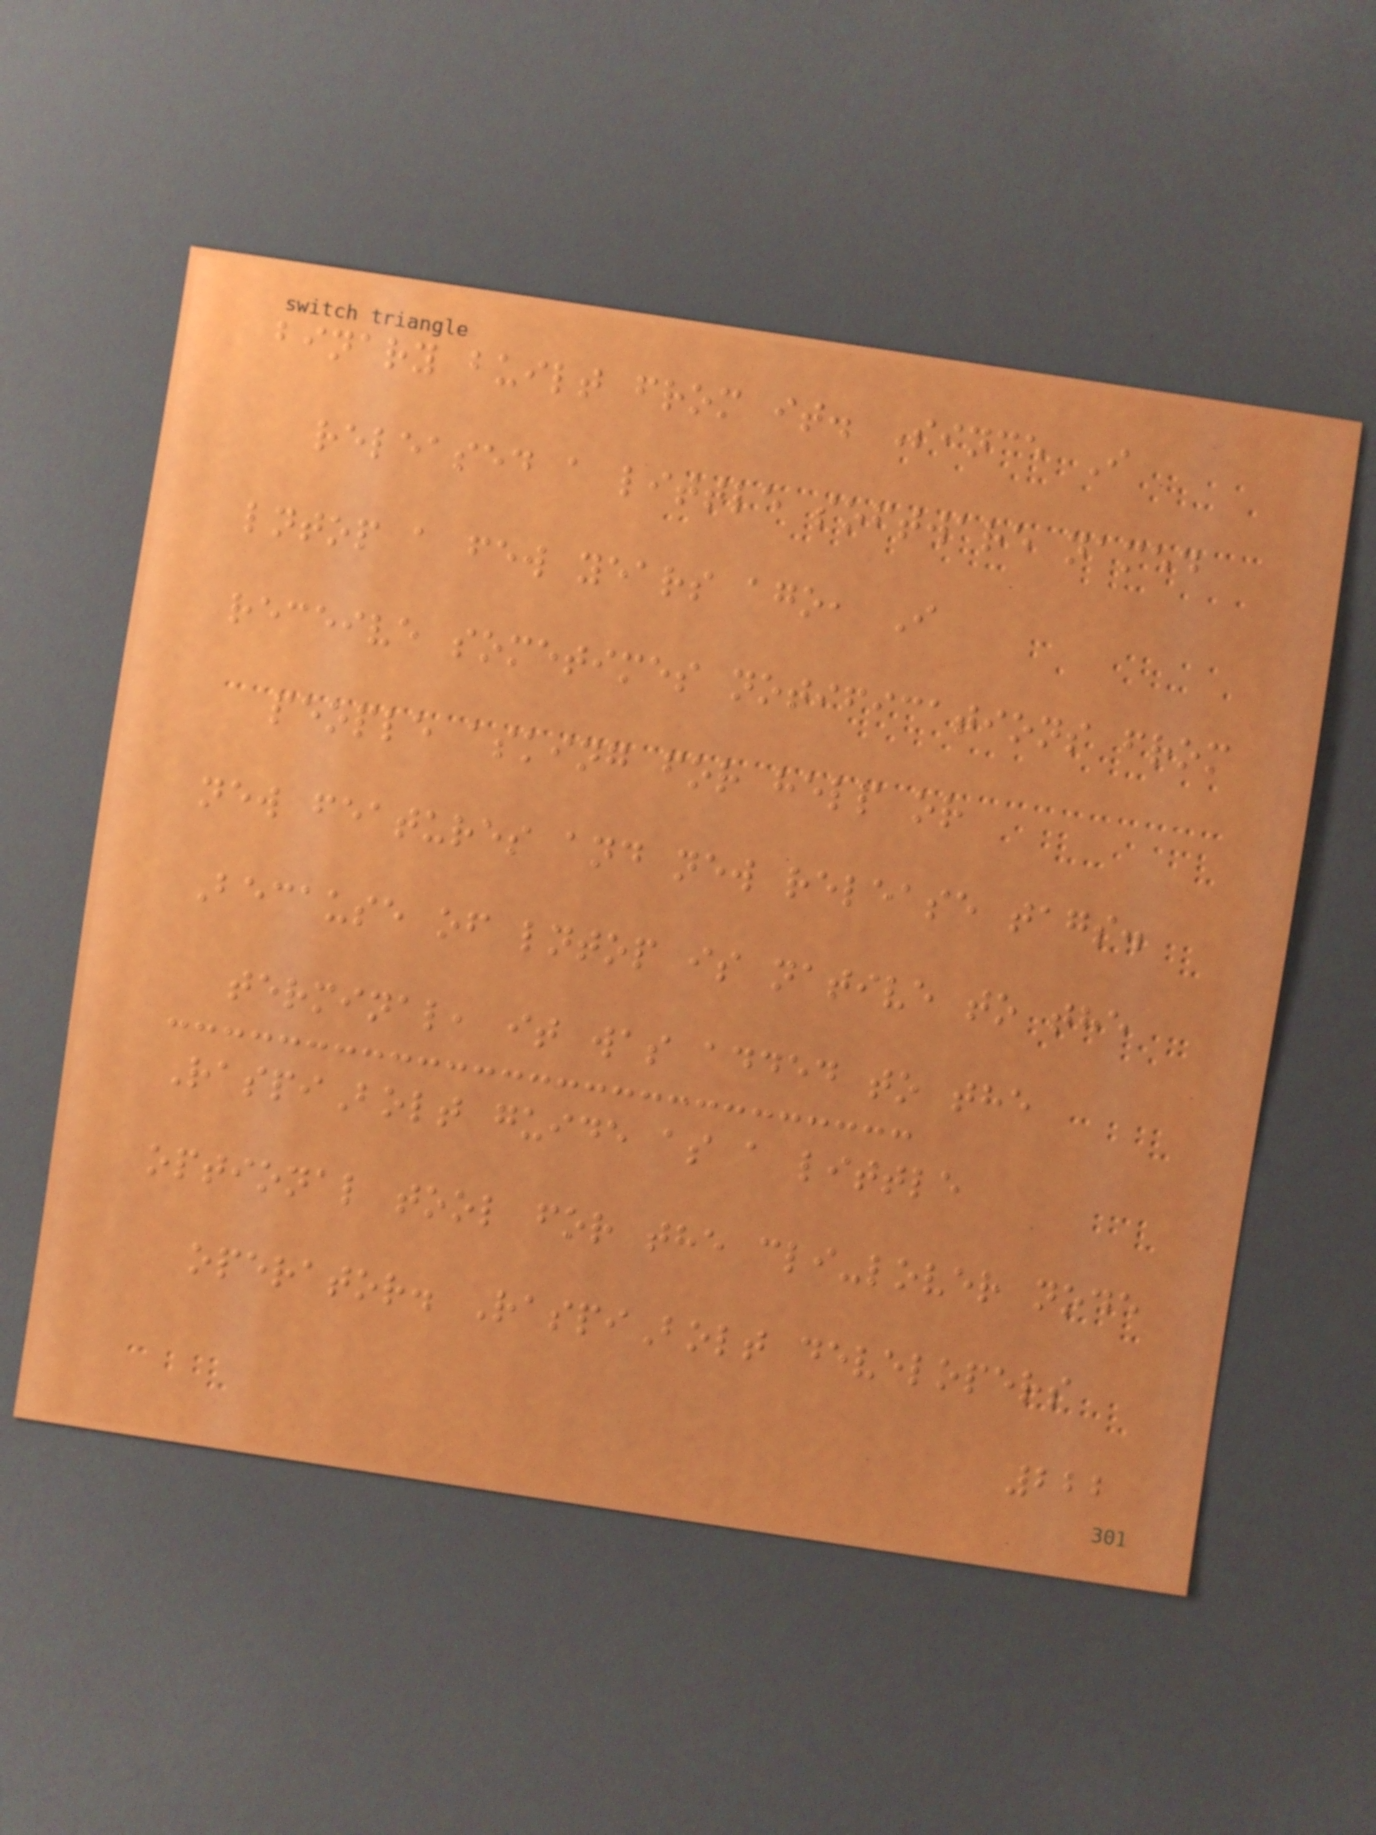binary built from it. Since I
released a little software named
lntop a few years ago, I
receive sometimes notifications from
people asking for help or
new features and new release tags.
Because of lntop is native to the
terminal, it was added to the
RaspiBolt guide as a little
optional tool for the cli-lover node
operator. RaspiBolt developers
222
